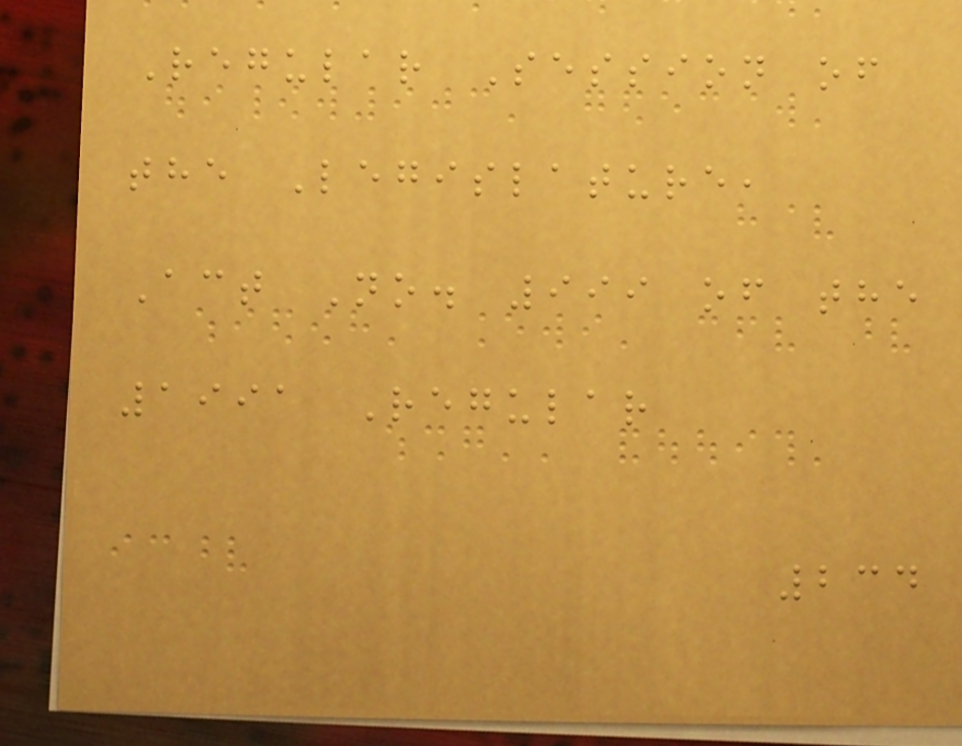Regular Session of
the Legislature,
Act No. 999 of the
1991 Regular
234
